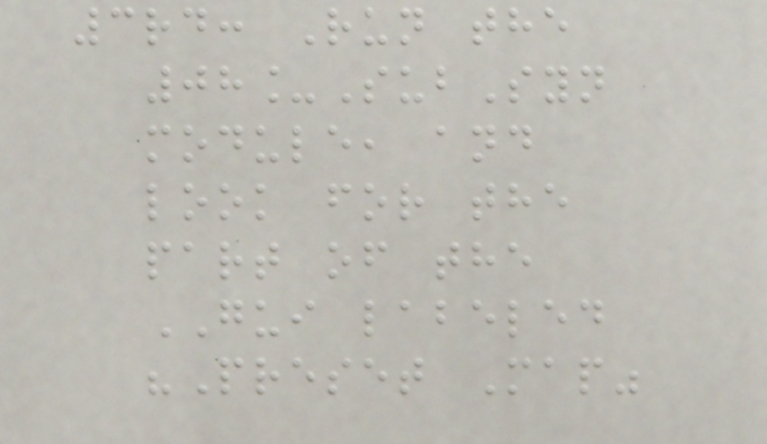3rd: Run the
08_SubSyn
module, and
look for the
part of the
GUI labeled
"Preset Map"
